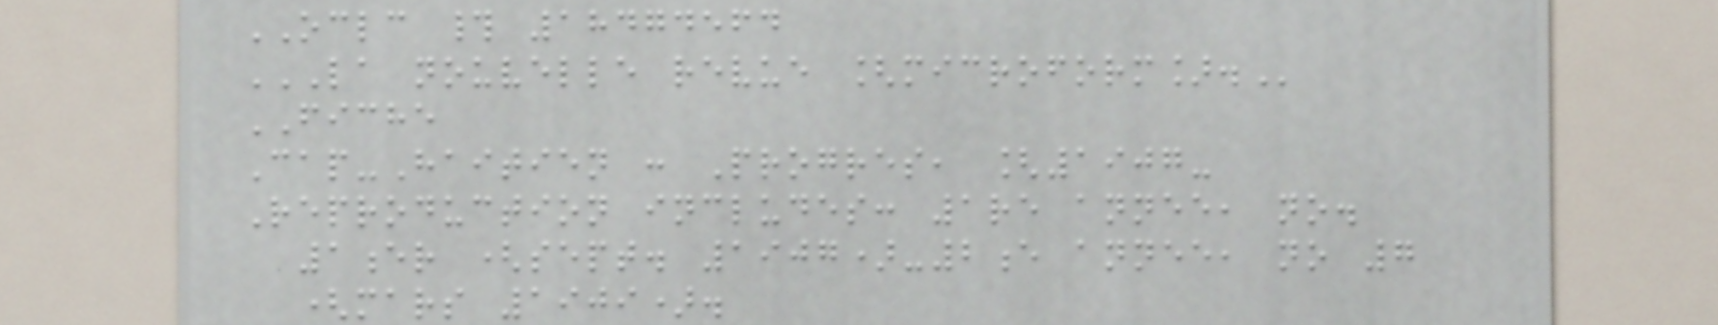OCLC # 18474564
LA NOUVELLE REVUE [MICROFORM].
FICHE
Cap-Haitien : Progres, [1907-
Reproduction includes: 1re annee, no.
1er (sept. 1907)-2e annee, no 7
(mars 1909).
